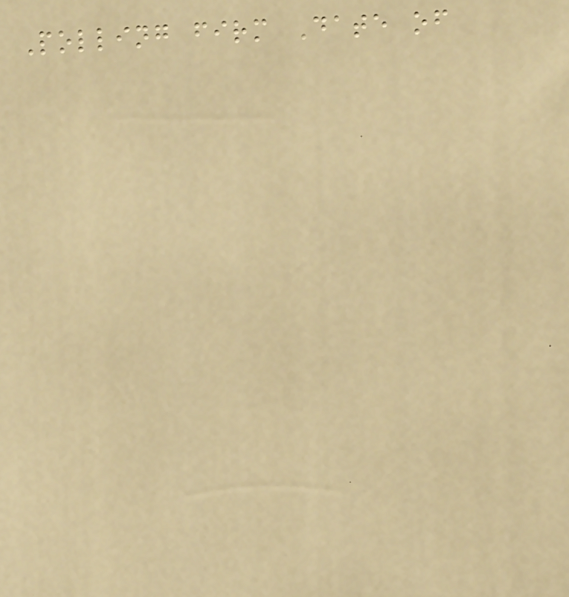Polling firm Date of
